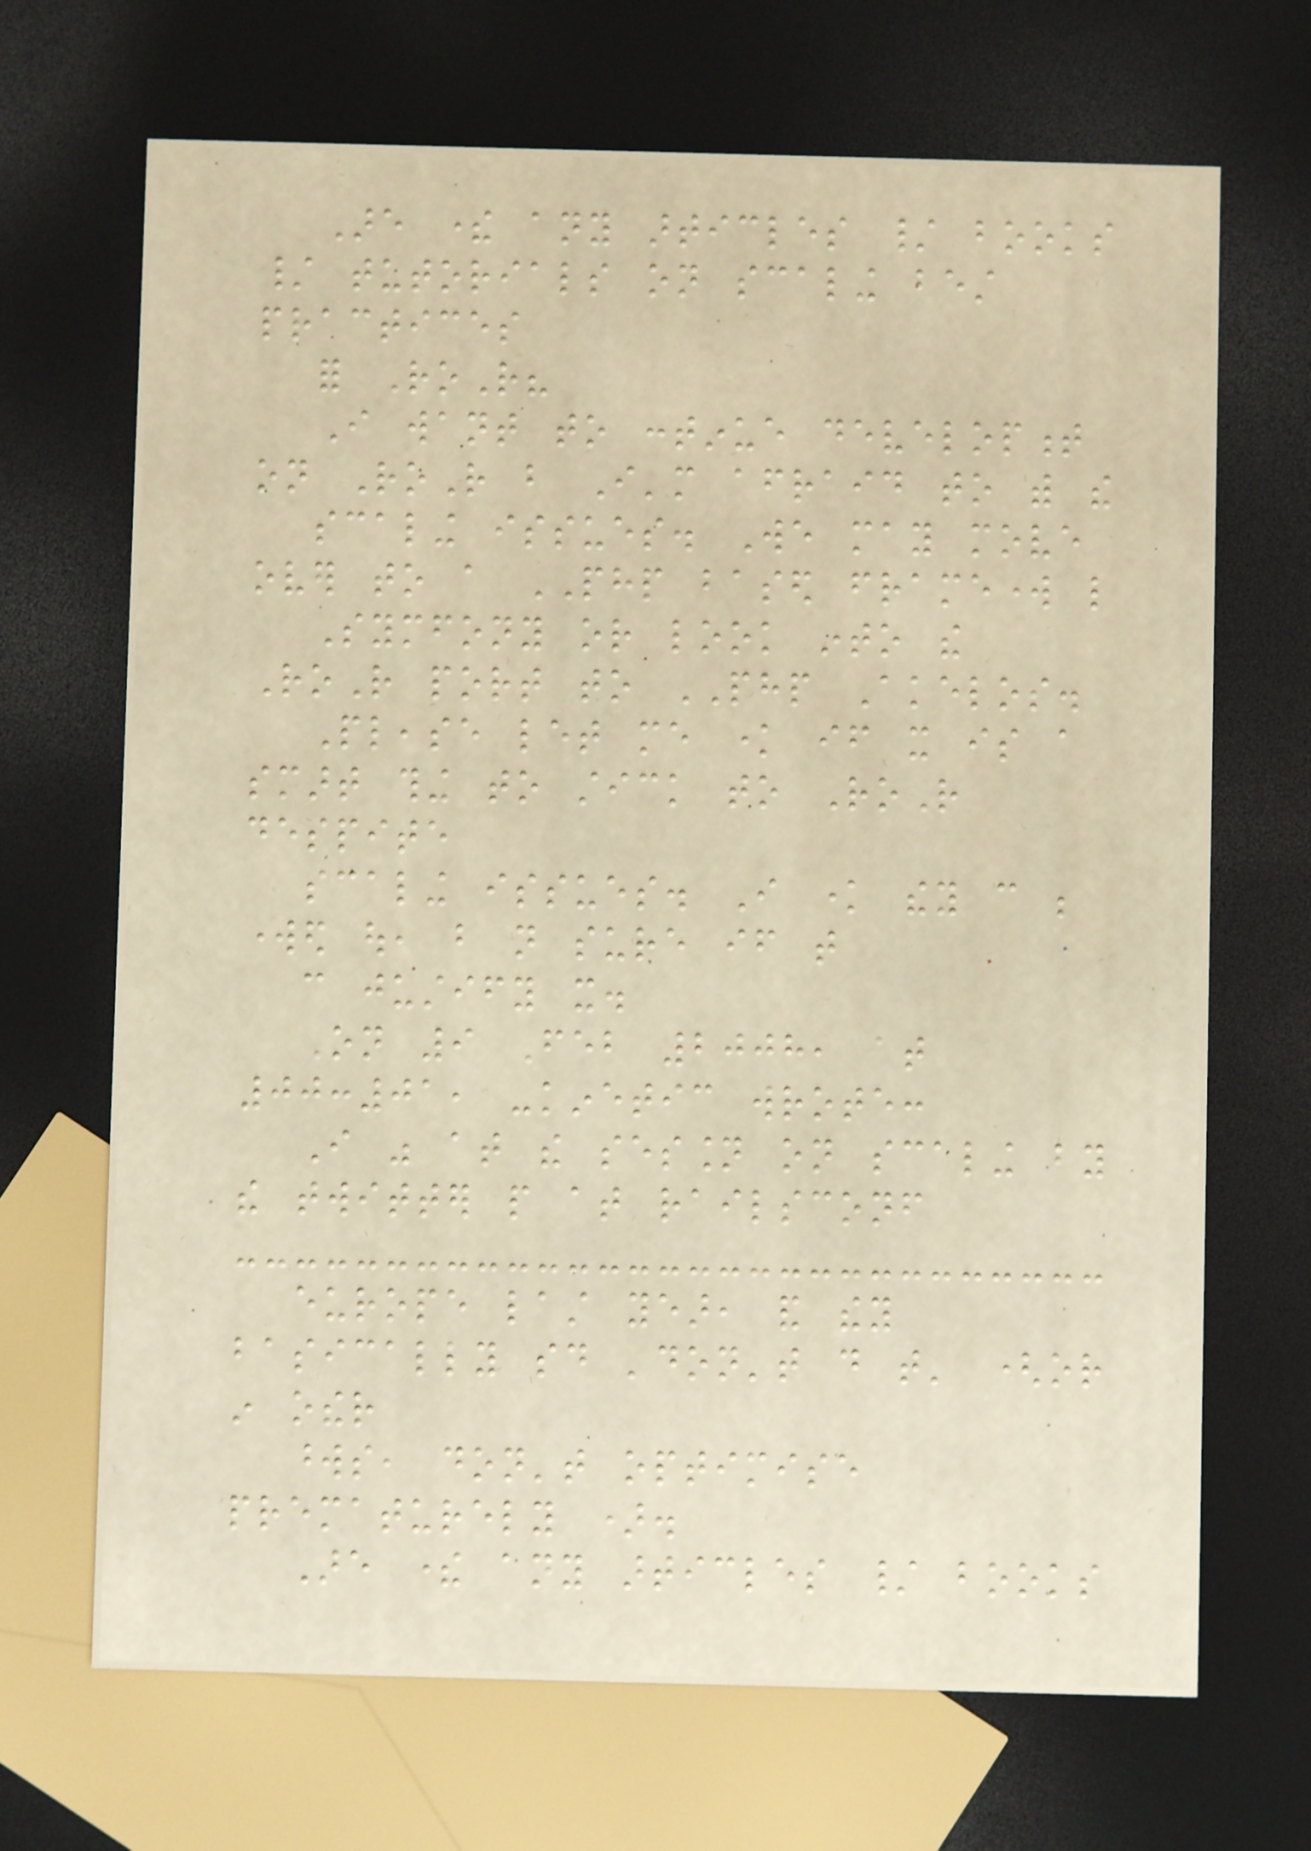Are there any articles / books
/ tutorials on scaling best
practices
for RoR?
I want to continue development
on RoR but I'm afraid to with the
scaling issues. We may move
over to a PHP based framework like
Symfony or look into the
RoR port to PHP Akelos.
Please let me know if it is a
smart thing to stick to RoR
despite
scaling issues. I know they can be
worked out, but not sure if that
can justify it.
On 9 Feb 2008, at
00:01, -kinetic wrote:
I was at the session on scaling by
the twitter people at railsconf
europe last year, and they
basically said 'don't do that' (or
in other
words, don't optimise
prematurely ).
Are there any articles / books
